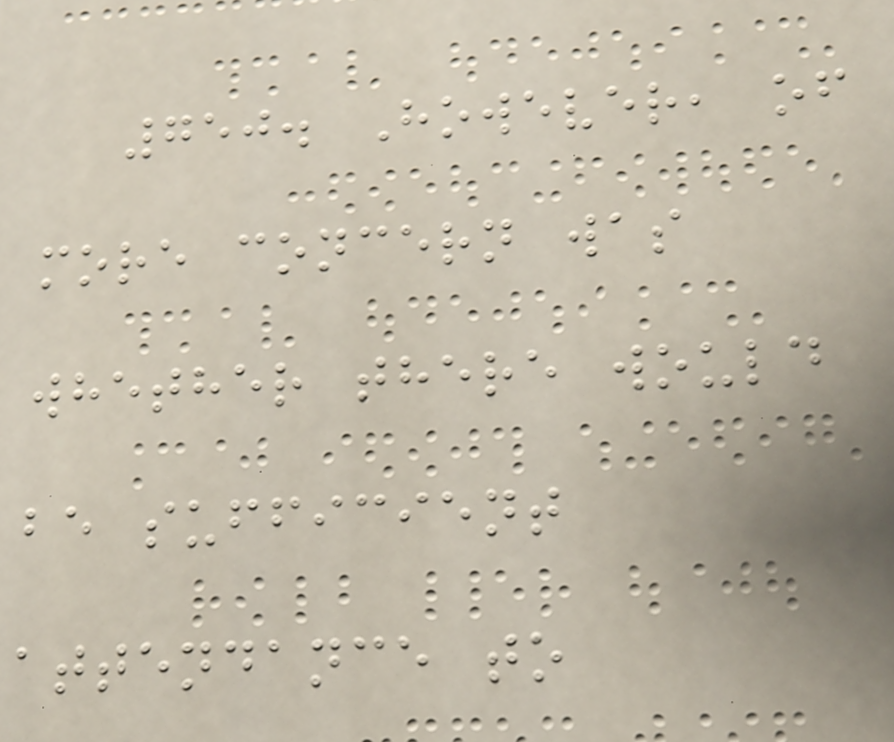750. However, of
more concern was
whether there would
be sufficient
attendance to
